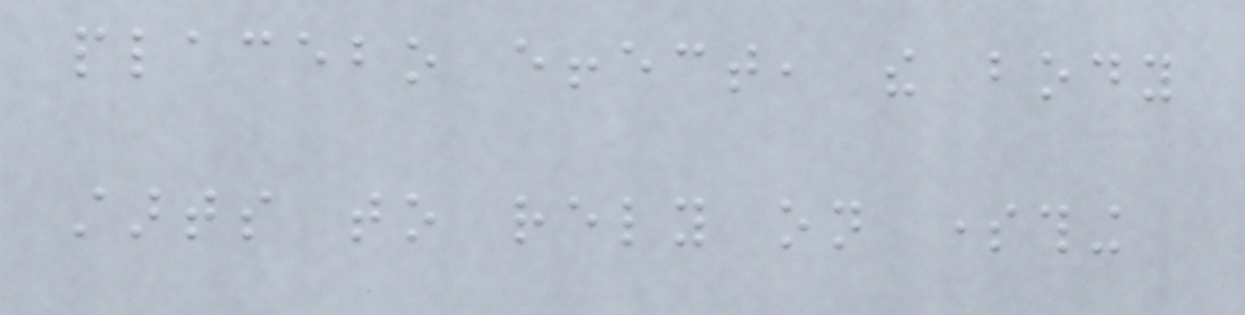placebo effect, the body
starts to rely on something
